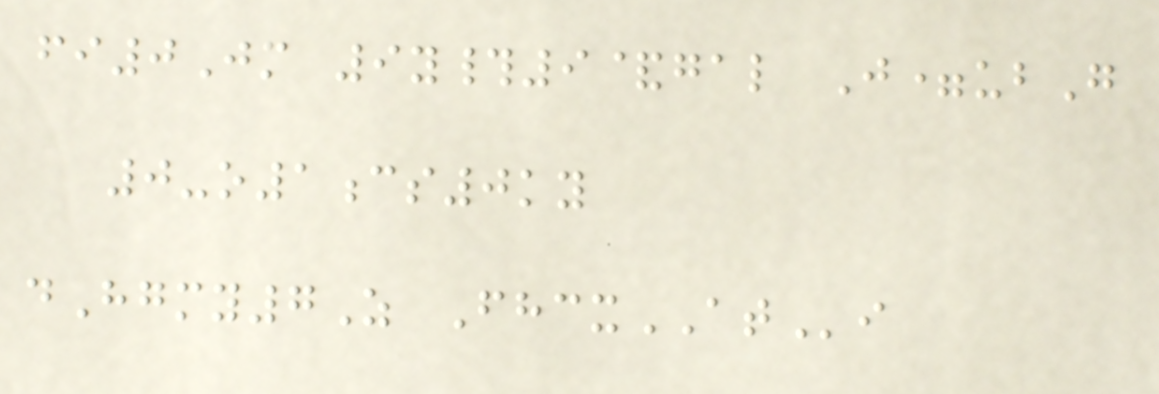fi0Jm 9y#9&gal J=ubG
0-o1cs0ky
dHgmy7Z FhcxATi
